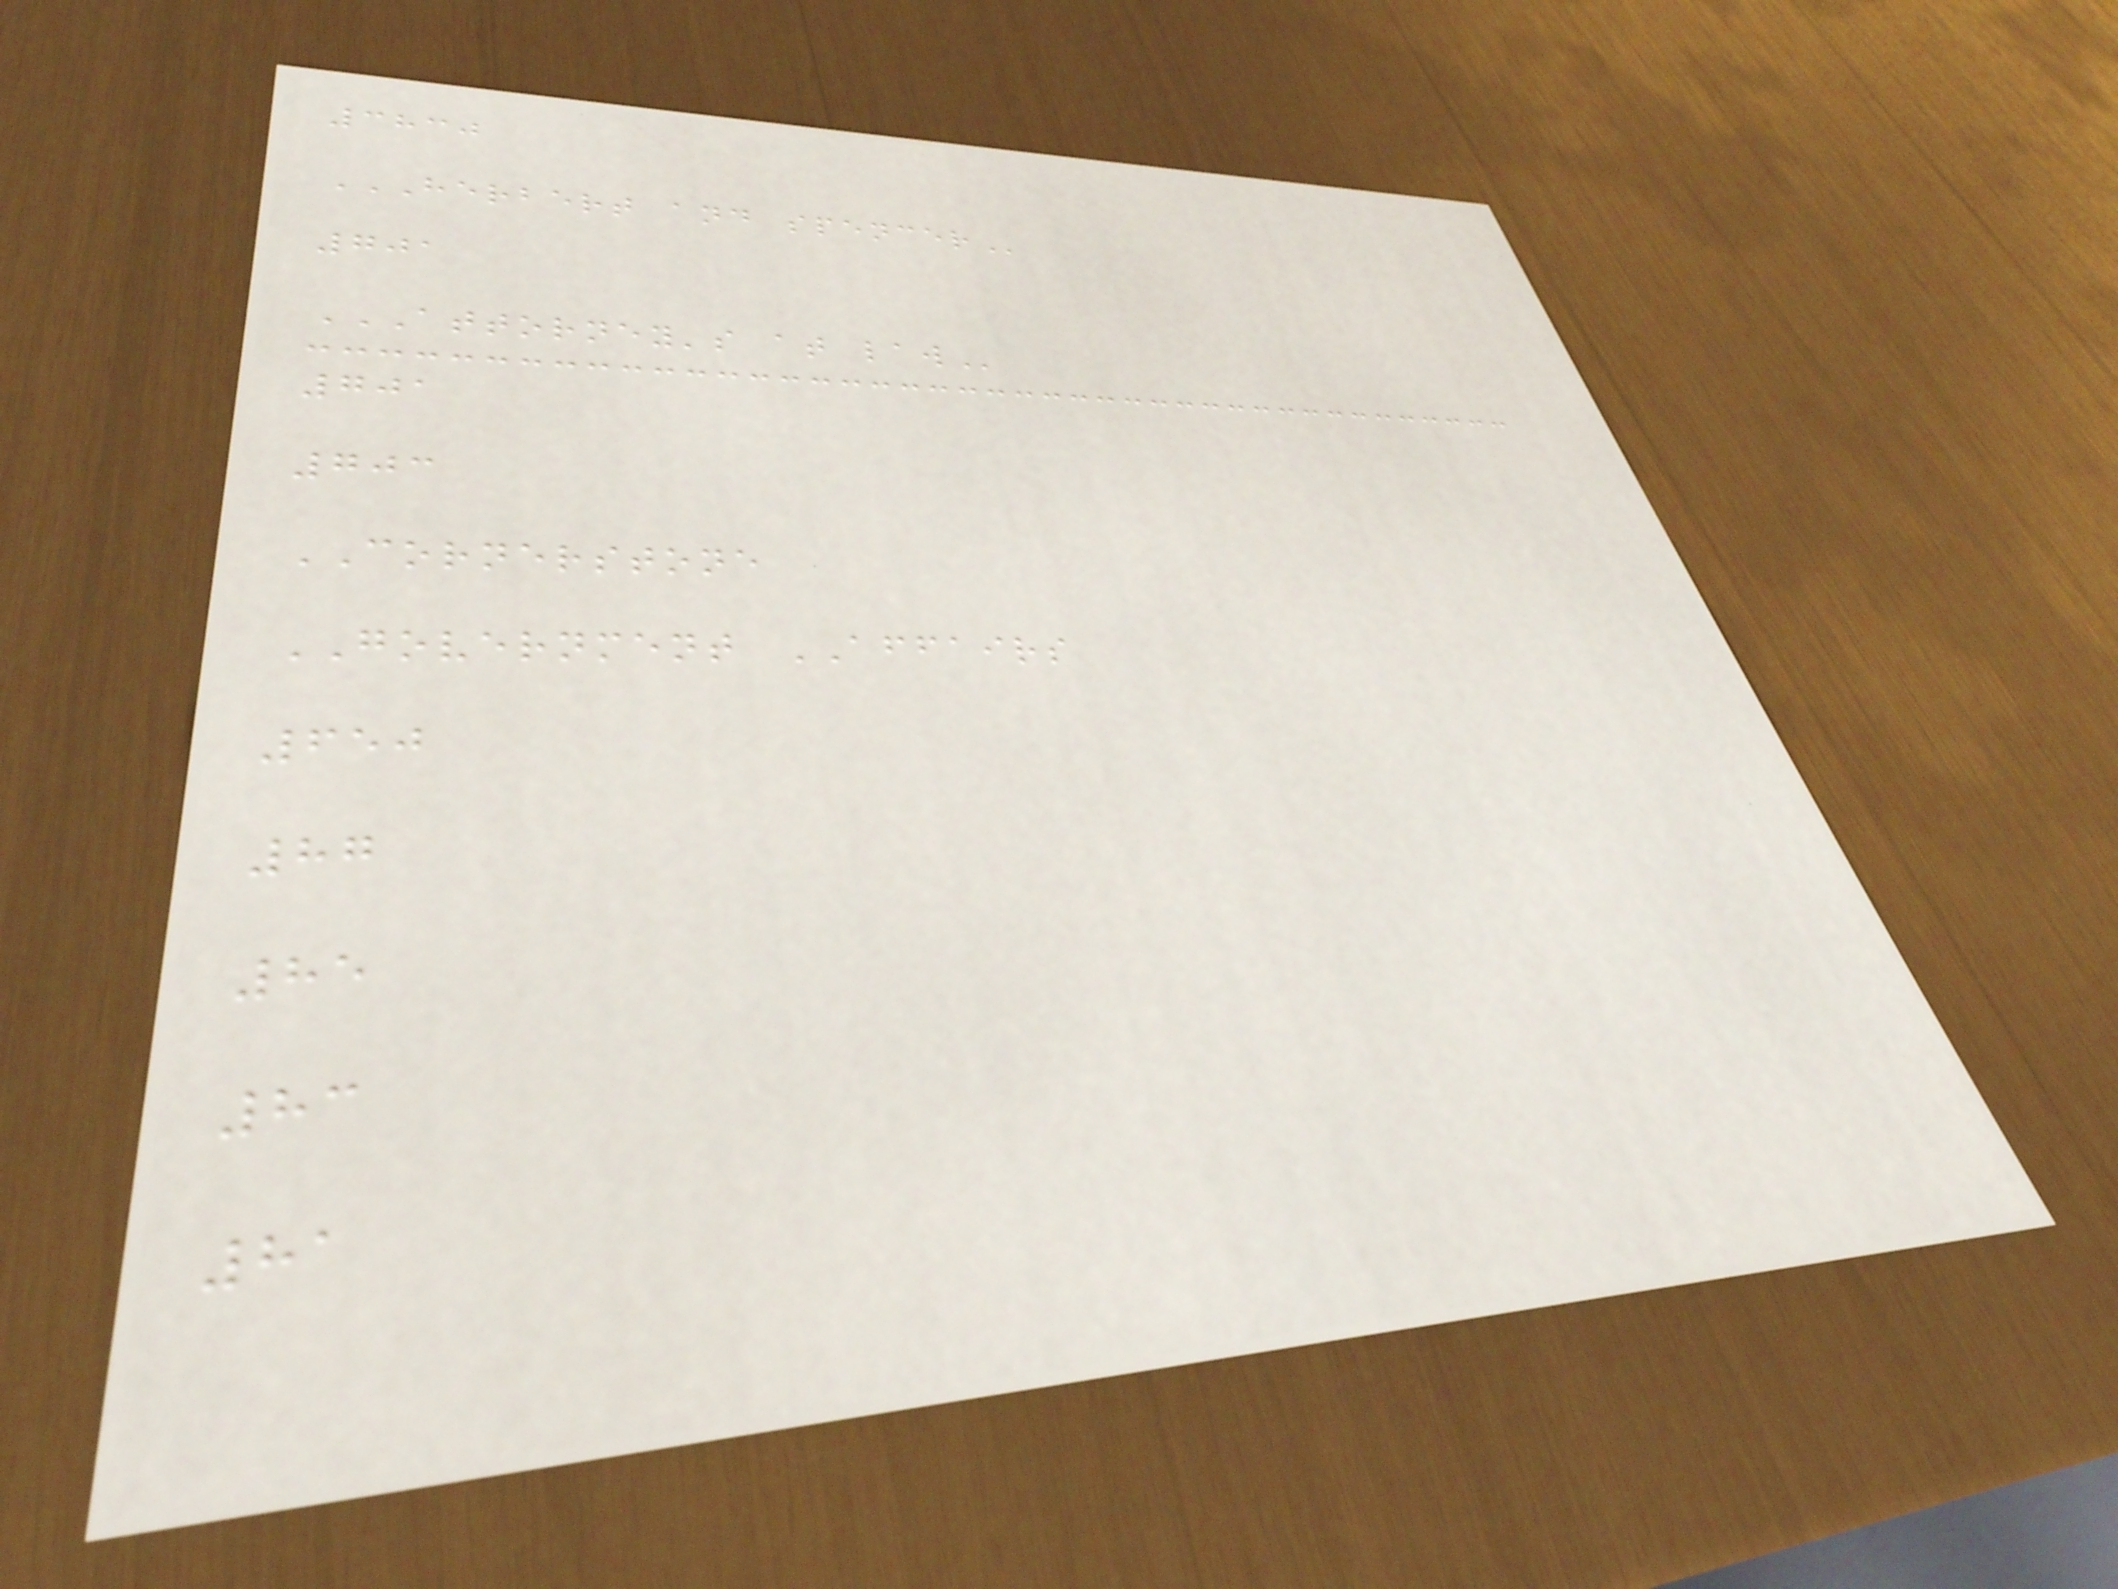3830
HERBERT AND SPENCER
701
ATTORNEY'S AT LAW
701
703
CORNERSTONE
GOVERNMENT AFFAIRS
650
87
85
83
81
